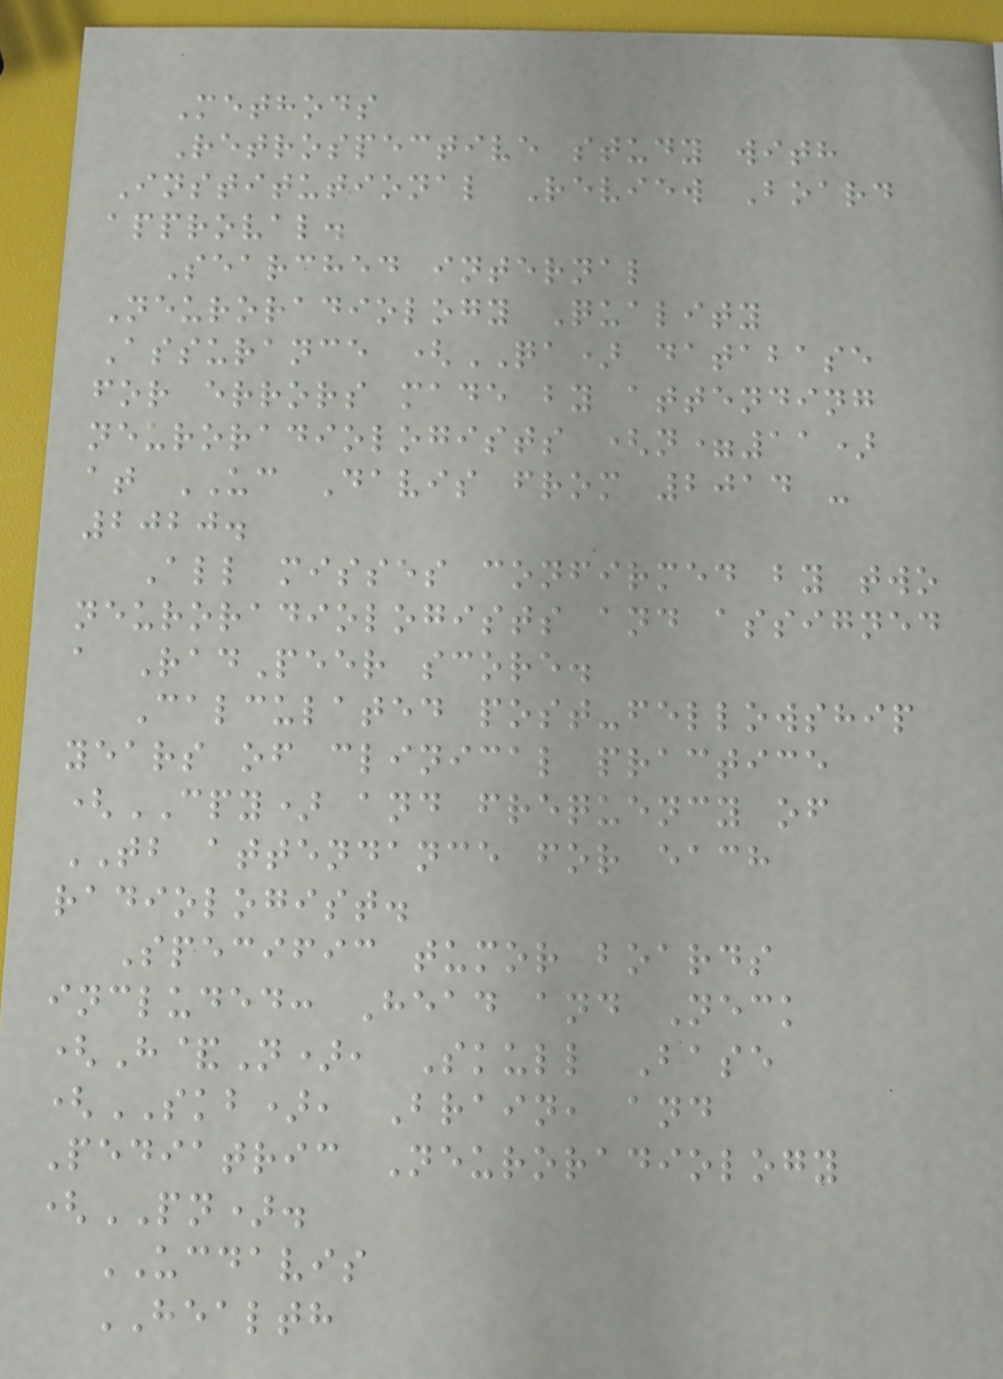Methods
Retrospective study with
Institutional Review Board
approval.
Searched internal
Neuroradiology Quality
Assurance (QA) database
for errors made by attending
neuroradiologists (n=11)
at UC Davis from 2014 -
2020.
All misses confirmed by two
neuroradiologists and assigned
a RadPeer score.
Calculated post-fellowship
years of clinical practice
(CPY) and frequency of
TB attendance for each
radiologist.
Specific tumor boards
included: Head and Neck
(H&N), Skull Base
(SKB), Brain, and
Pediatric Neuroradiology
(PN).
UCDAVIS
HEALTH
